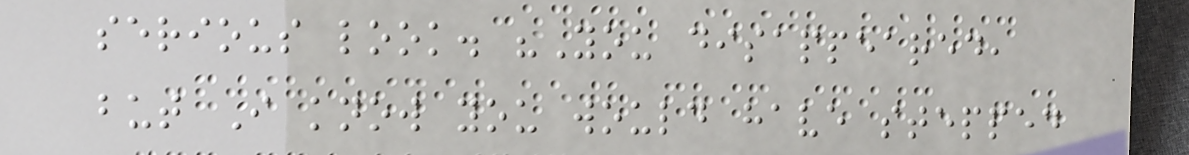serious look. "You disappeared,
but I know you would have stepped
